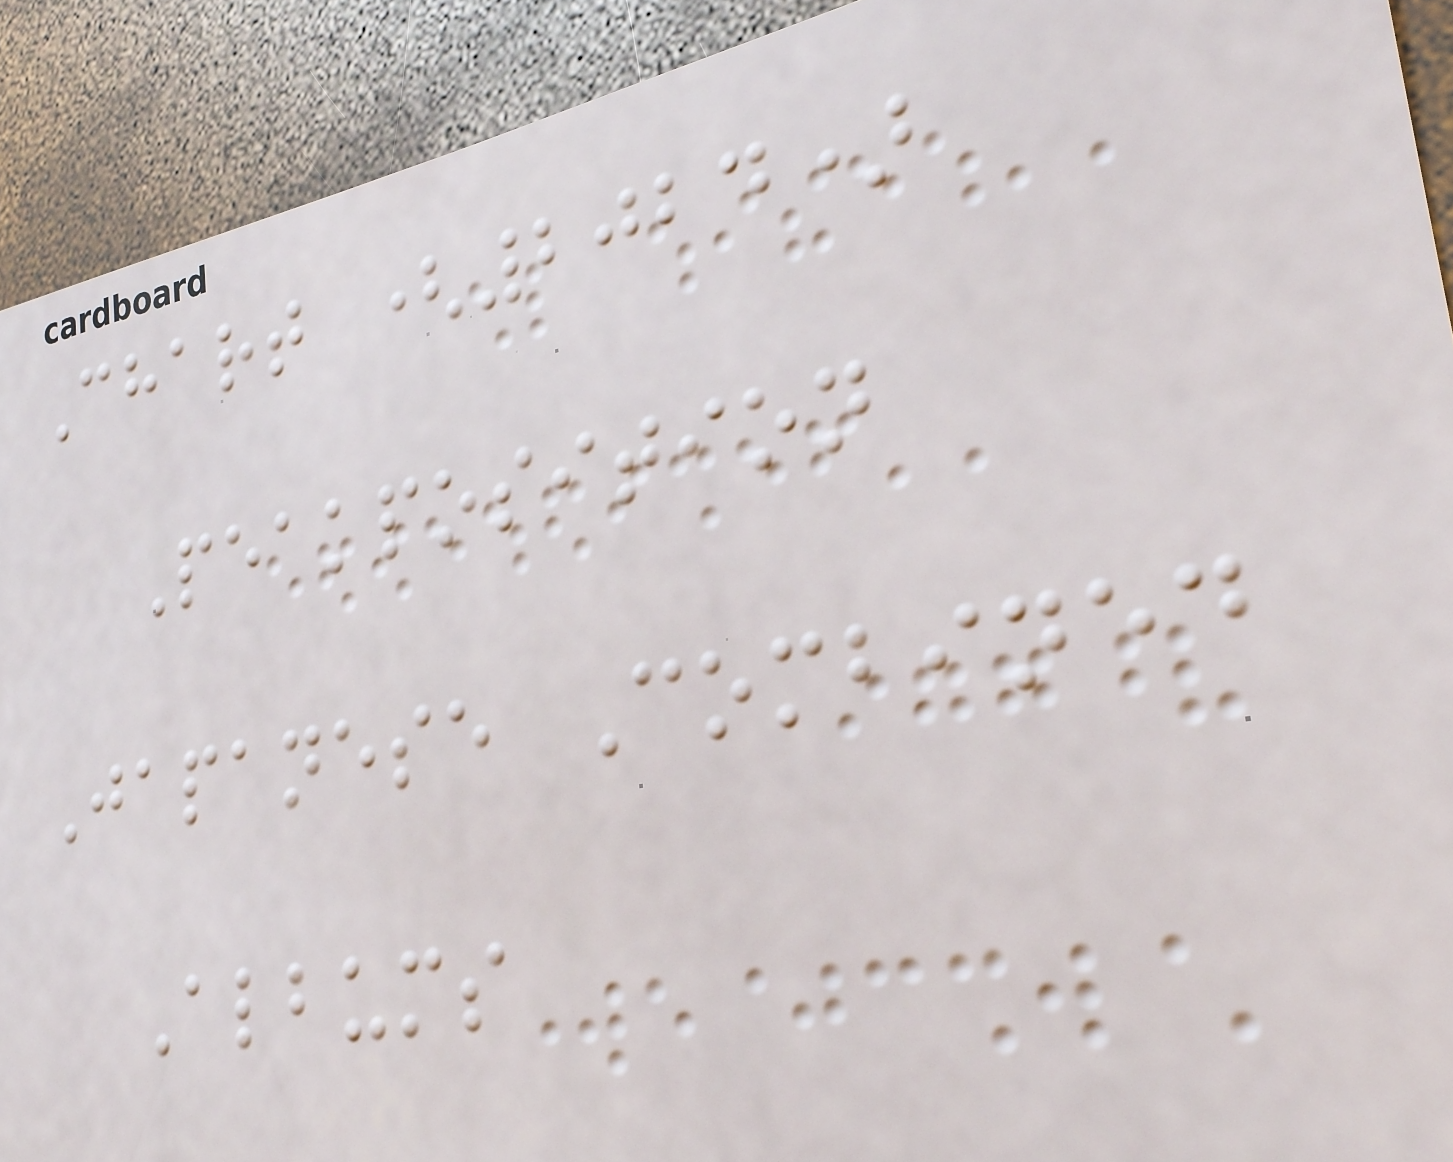Chart (2024)
Peakposition
Japanese Combined
Albums
